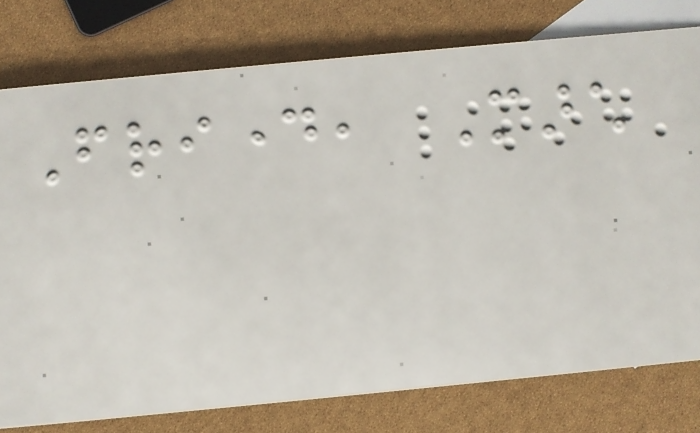Friday, March
